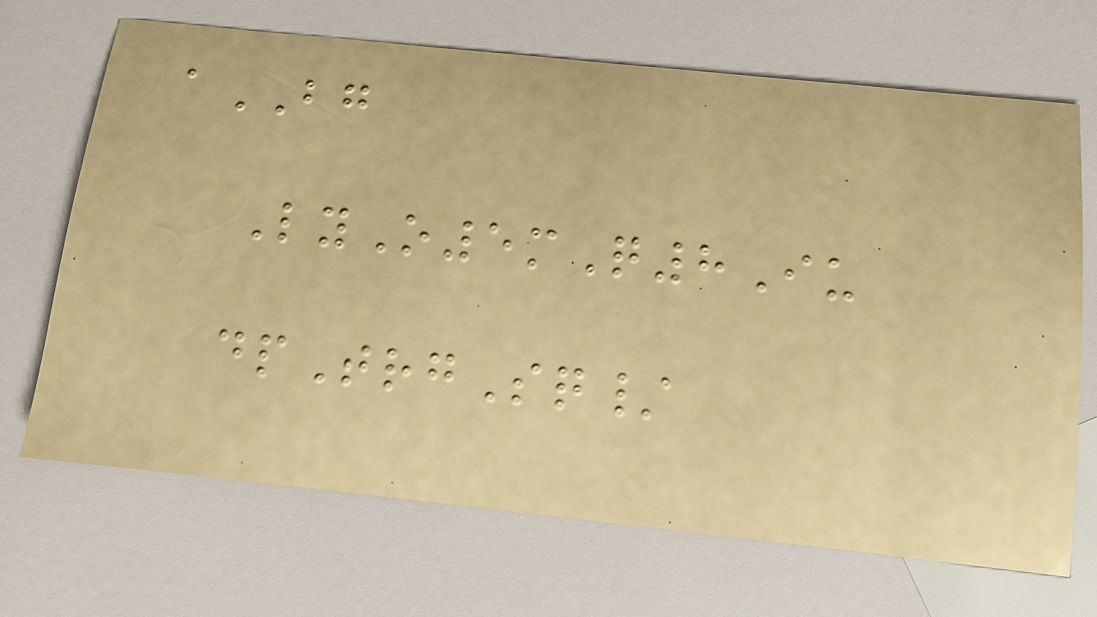aBG
LyO5mQ8Iu
dpTrgSq/
